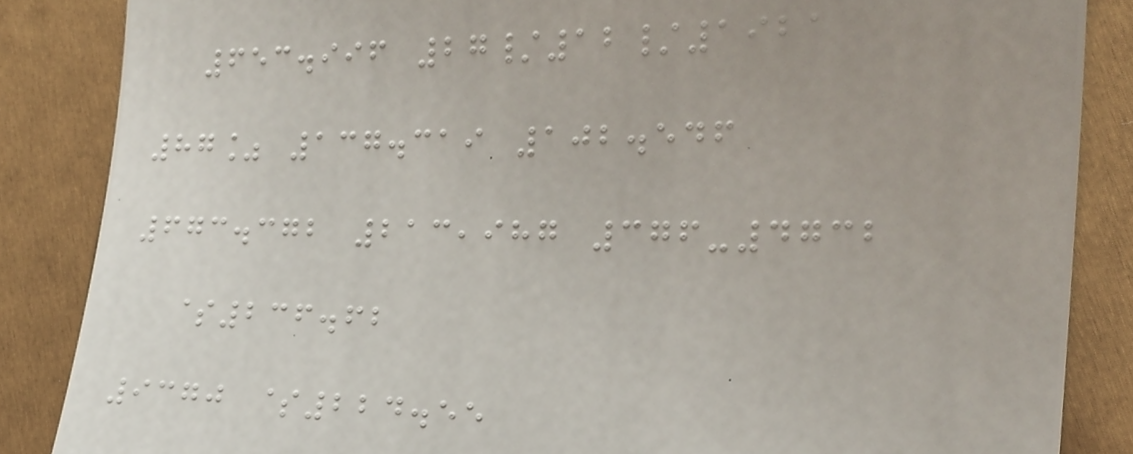653.996 27/12/1921
87% 137.319 102.546
673.372 213,987 376-4732
$236.62
9370 $224.55
